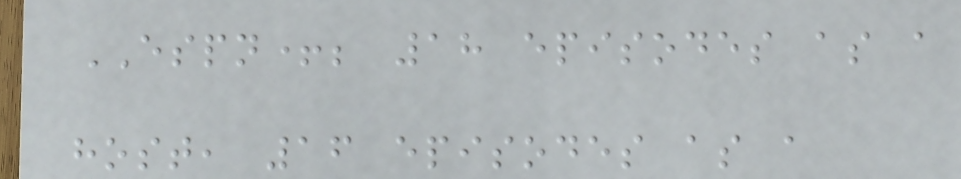ESPN+; 18 episodes as a
host, 16 episodes as a
